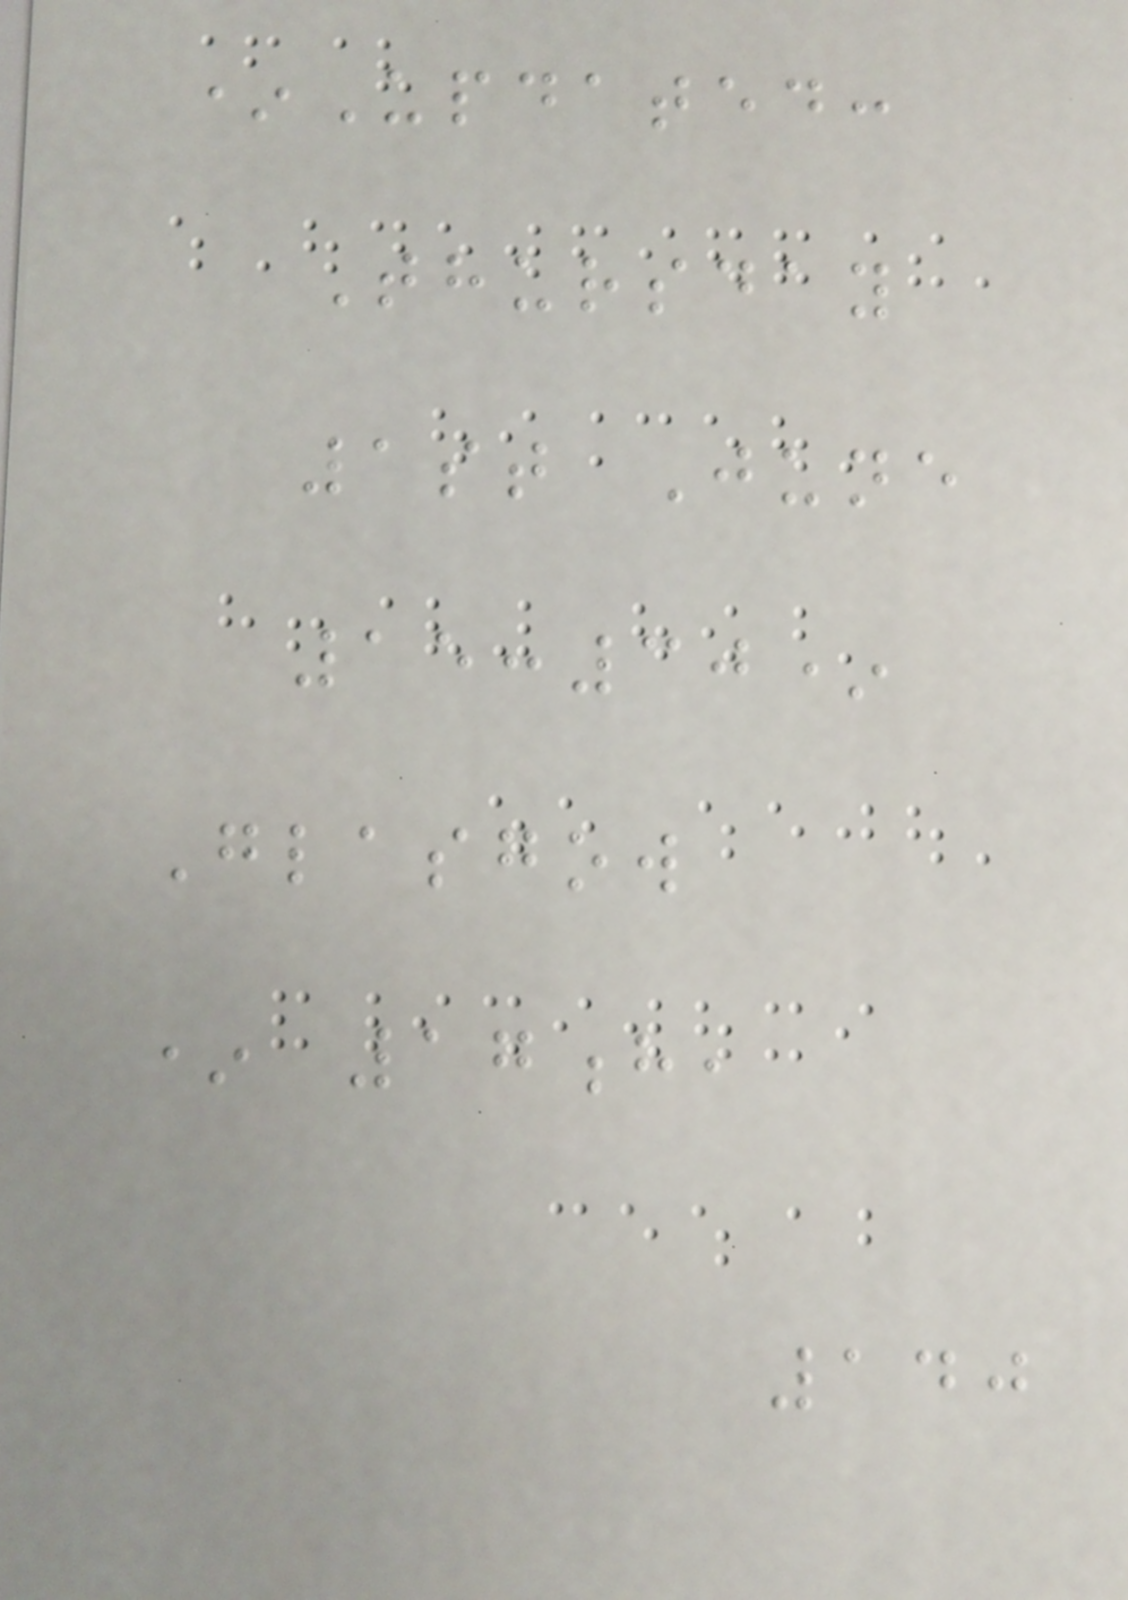*Updated:
Thursday
1st June
15:30*
Glasgow
* 17h,
140
